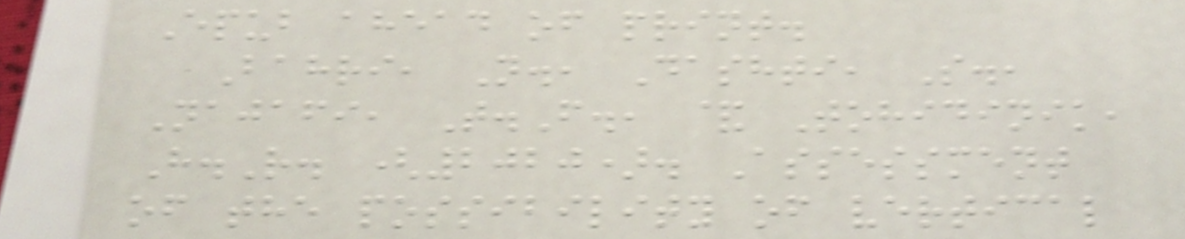Epub ahead of print.
Bahri, N., Dashti, S.,
Najafi, T.F., & Tohidinik,
H.R. (2020). Assessment
of the possibility of vertical
